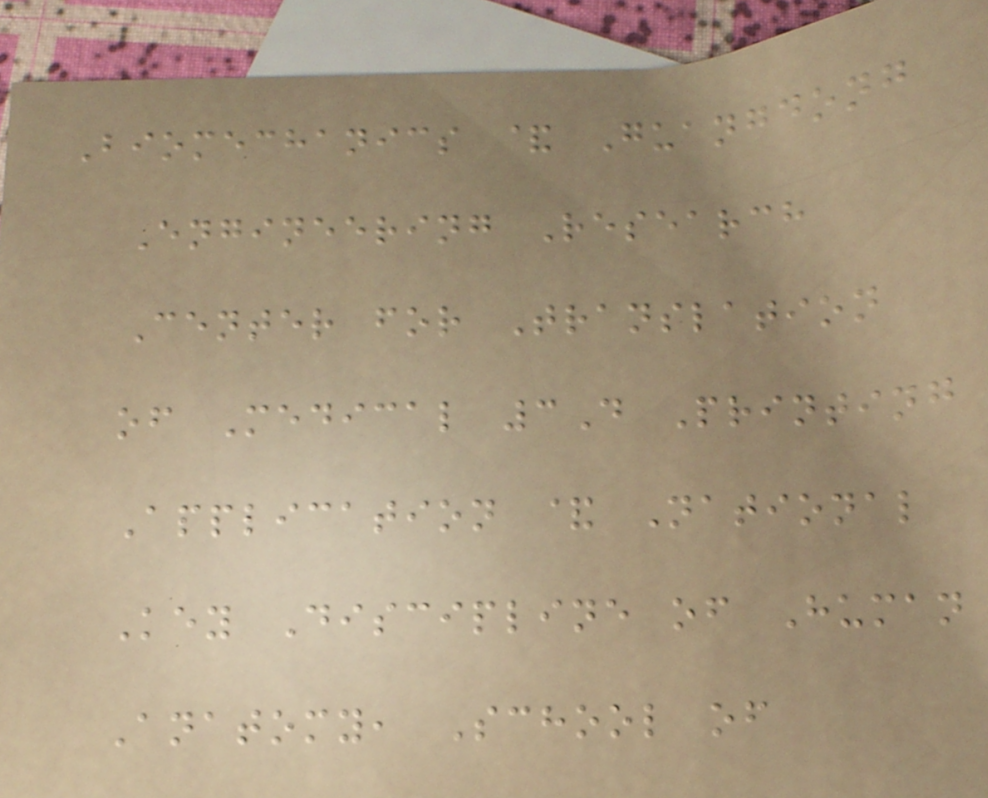Biomechanics & Guangdong
Engineering Research
Center for Translation
of Medical 3D Printing
Application & National
Key Discipline of Human
Anatomy, School of
